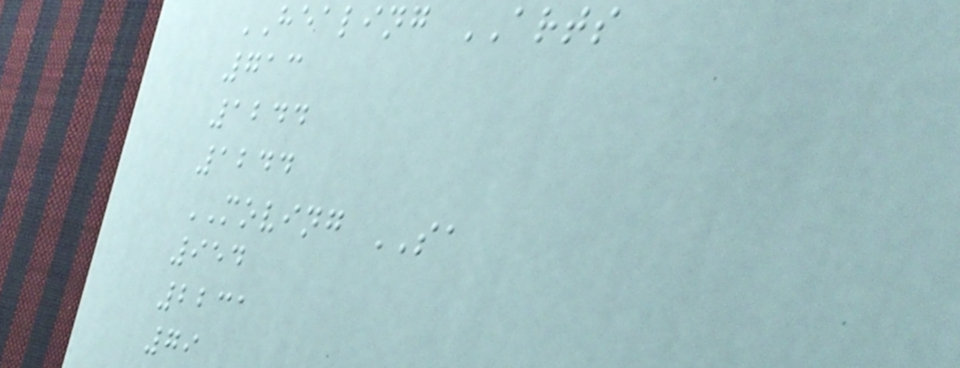HEALING ARTS
713
1244
1244
MOVING SA
954
2231
79
